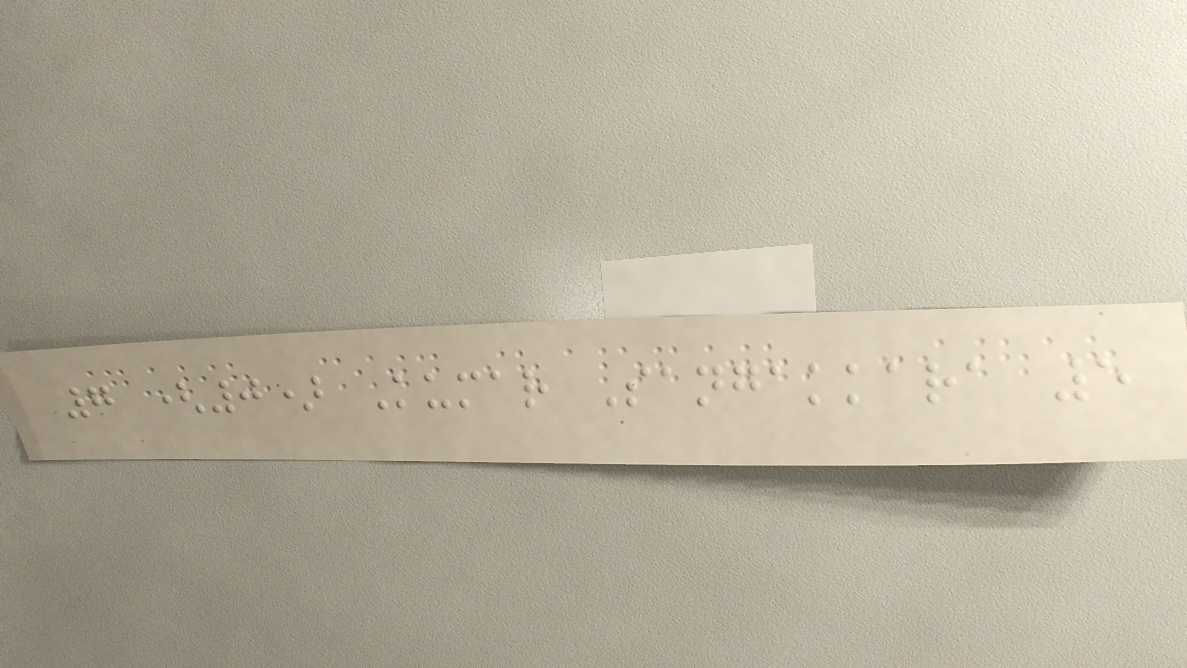7 (0) Kumar Sangakkara 5
